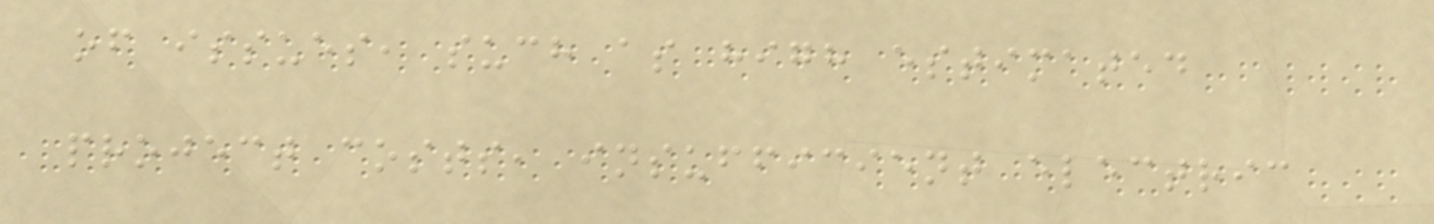of issues, such as high estimated
project costs, insufficient electric
